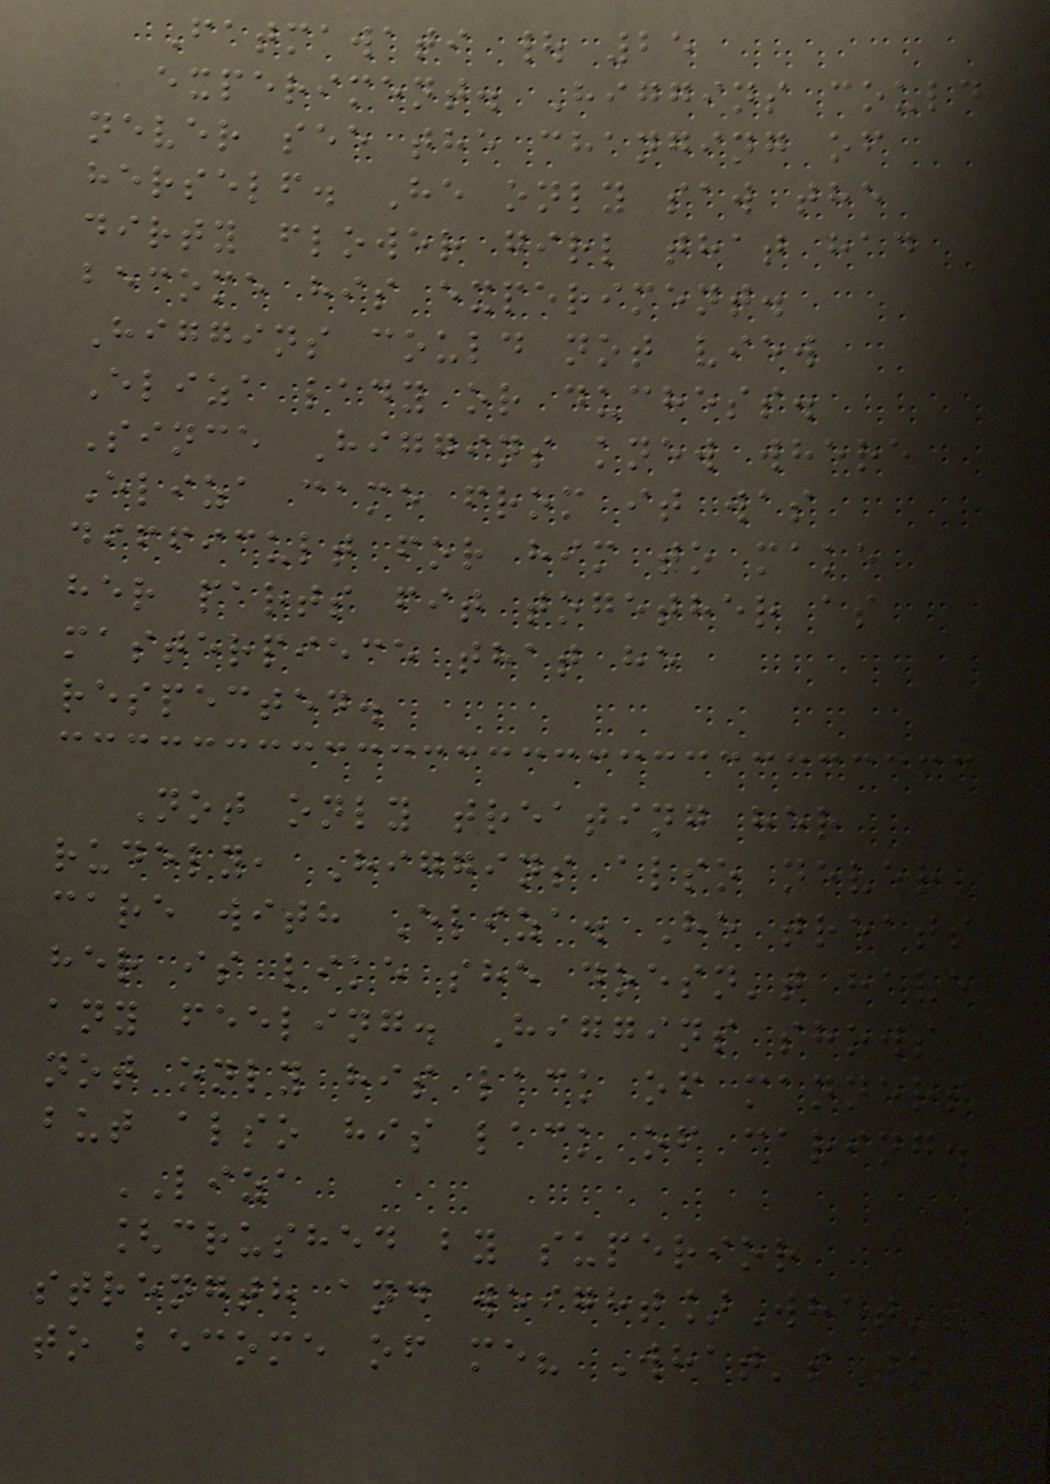Fatmawati | 25
experiment. Higgins could
never see the changing of
herself. He only saw the
dirty flower girl that had
become his experiment.
Higgins could not view
Eliza lady or duchess.
Since Higgins knew where
Eliza came from it was
difficult for him to make
her parts fit together as
masterpiece that he
respected.
Not only treating her
rudely, Higgins also never
care with Eliza. He treats
her is like she doesn't have
any feeling. Higgins shows
not only his lack of manners
but also his lack of caring.
LIZA
[crushed by superior
strength and weight]What's
to become of me? What's to
